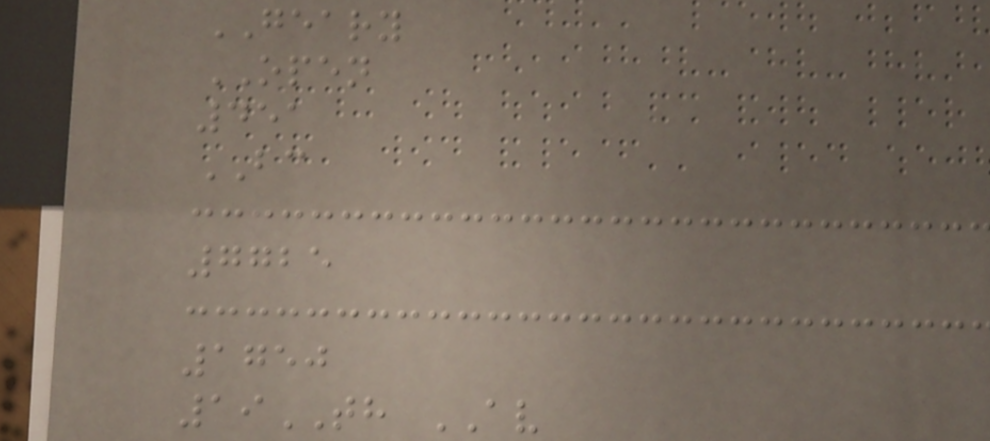GEARY
OPEN
451
BC
7725
1750
19TH AV
